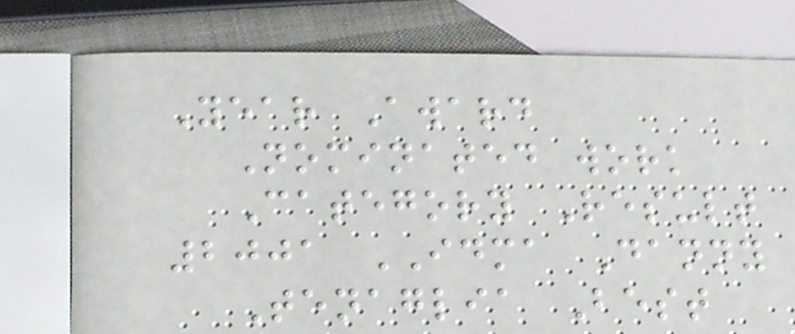Year Award
Nominated work
Category Result
2001 IDMA Danny
Tenaglia Best
